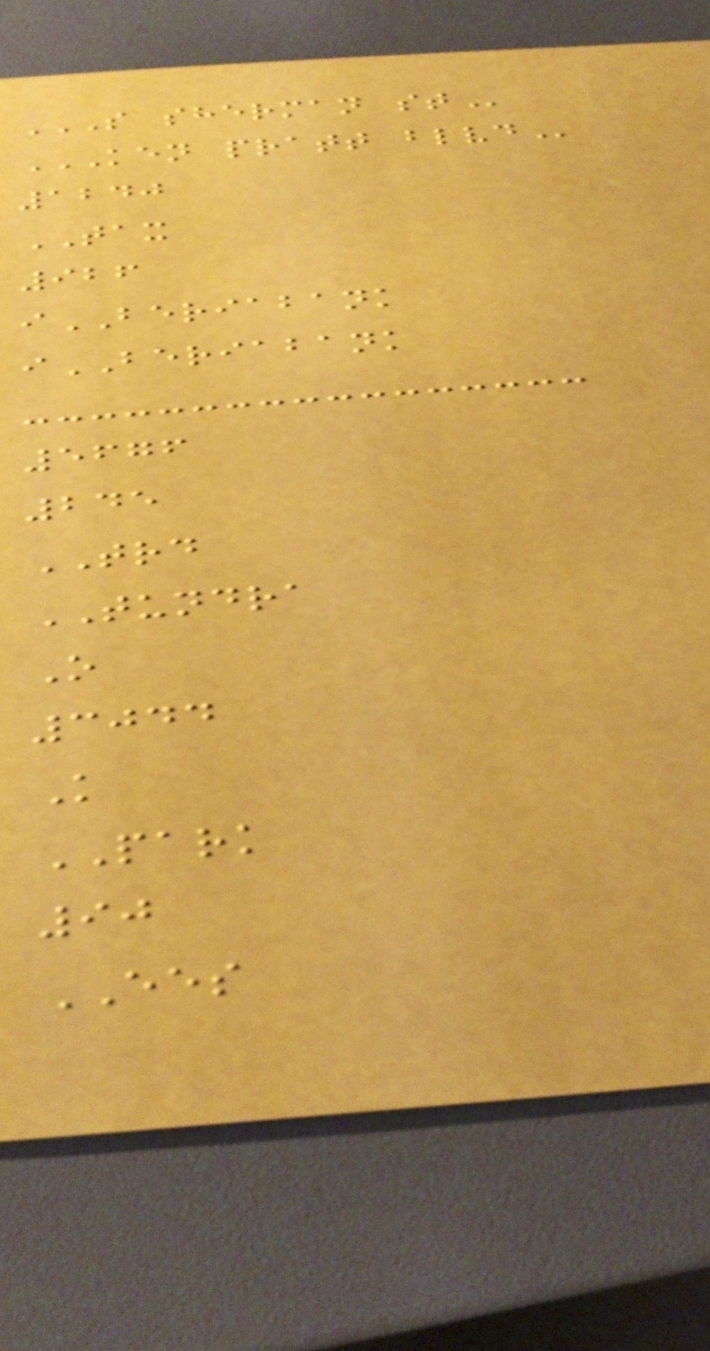S SHERMAN ST
KEN PRATT BLVD
1240
TAX
926
iBERIABANK
iBERIABANK
5676
245
TRD
TUNDRA
O
3044
K
PARK
90
EES
